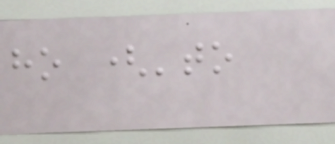ho ('to
